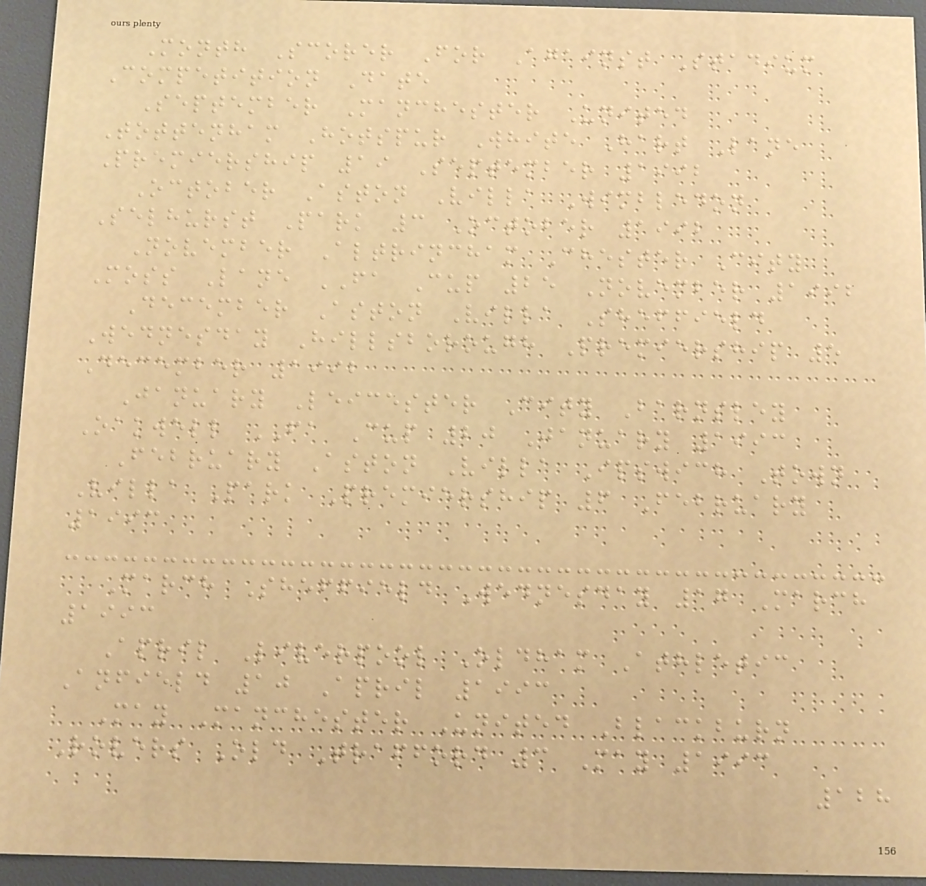Month Scorer For Against Stadium
Competition Date
September Manchester United
Tottenham Hotspur White Hart Lane
Premiership 19 September 1992
October Aston Villa Wimbledon
Selhurst Park 3 October 1992
November Altrincham Chester City
Moss Lane FA Cup 25 November 1992
December Aston Villa Sheffield
Wednesday Hillsborough Premiership 5
December 1992
January Leicester City Barnsley
Oakwell FA Cup 20 January 1993
February Aston Villa Ipswich Town
Villa Park Premiership 6 February
1993
March Sheffield Wednesday 17 March
1993
April Liverpool Oldham Athletic
Anfield 10 April 1993
May Manchester United Blackburn
Rovers Old Trafford 3 May 1993
128
